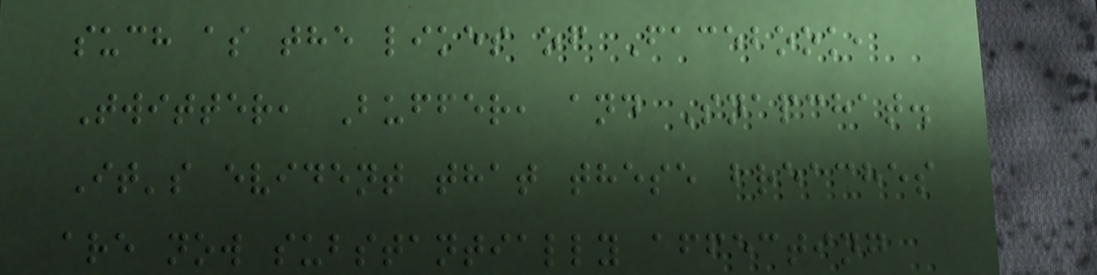such as the likes of Facebook,
Twitter, Buffer, and Snapchat.
It's evident that these breaches
are now substantially affecting
